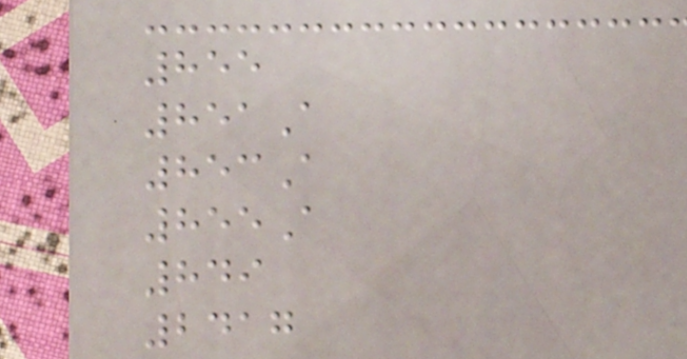855
851A
853A
855A
849
2417
